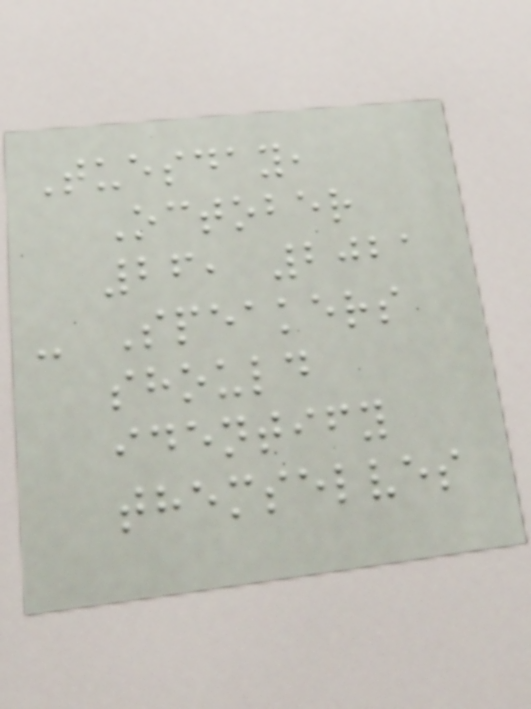Tuesday,
October
26, 2021
- Speakers
should
identify
themselves
